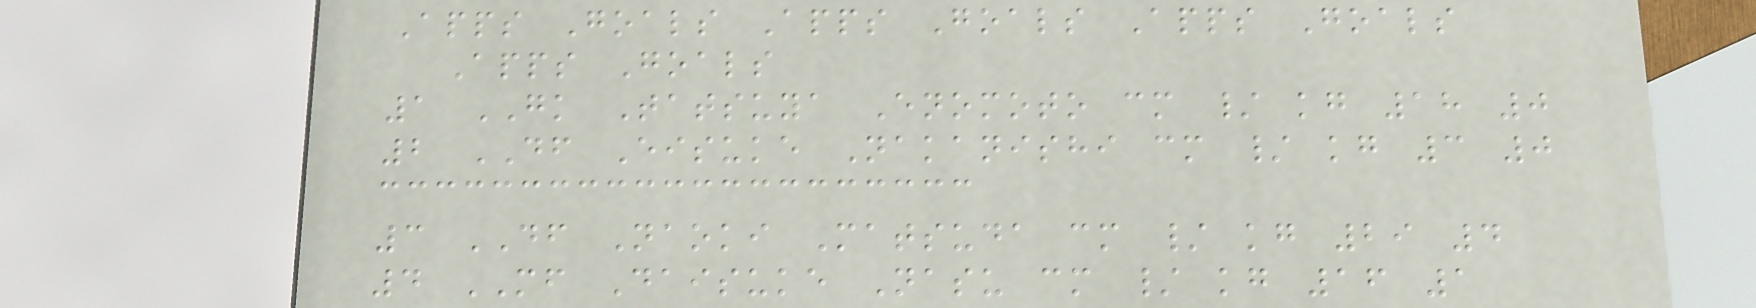Apps Goals Apps Goals Apps Goals
Apps Goals
1 GK Tatsuya Enomoto cm / kg 18 0
2 DF Eisuke Nakanishi cm / kg 3 0
3 DF Naoki Matsuda cm / kg 29 4
4 MF Daisuke Nasu cm / kg 16 1
